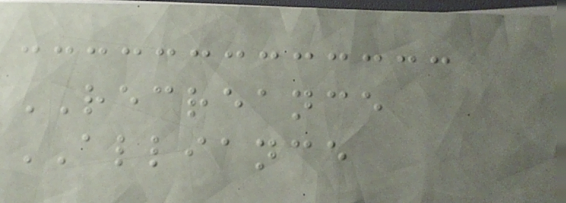RECREANCE
ALLIANCE
